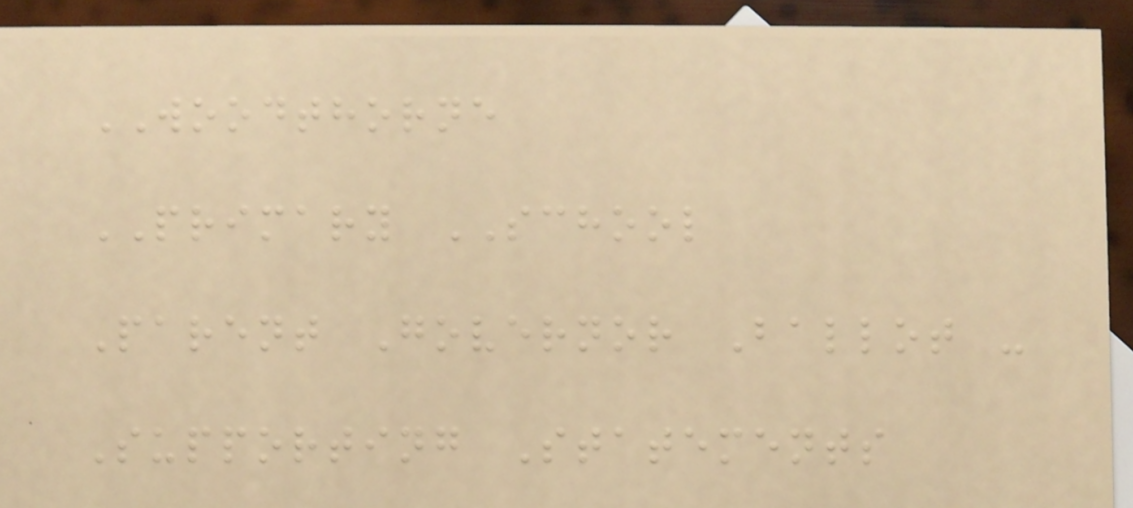WOODTHORNE
PRIMARY SCHOOL
Parent Governor Ballot -
Supporting Statements
